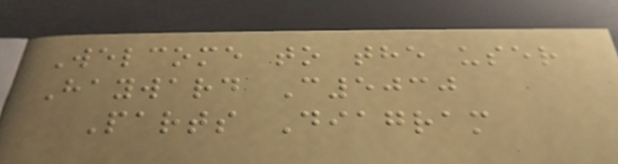Welcome to the user
Hayward C5030
Parts Diagram
